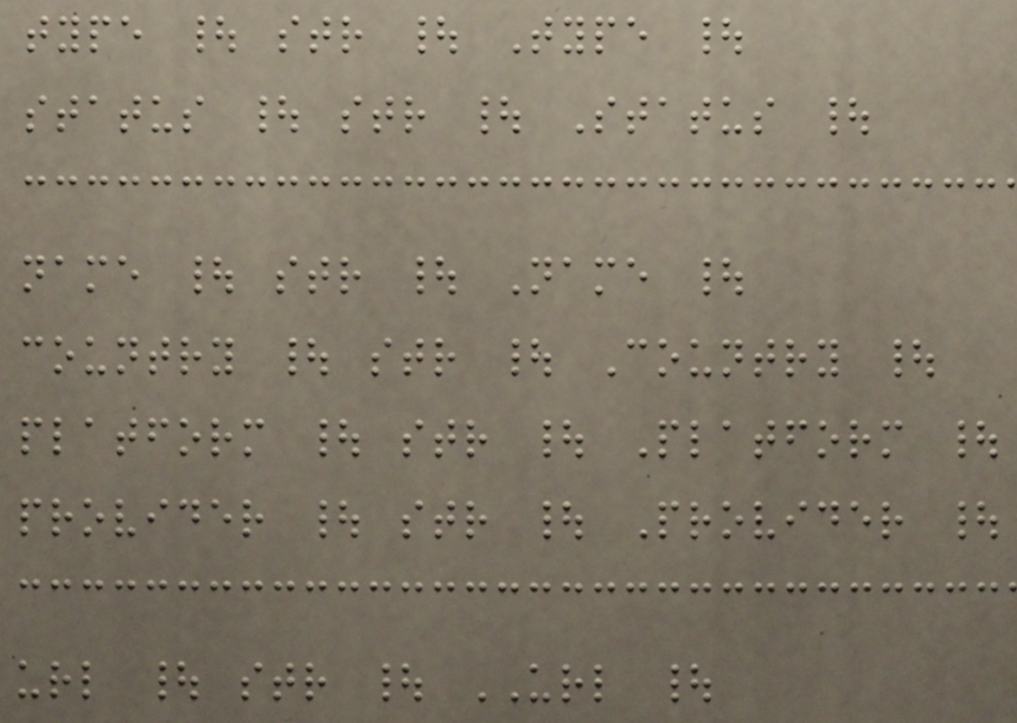type | str | Type |
status | str | Status |
name | str | Name |
country | str | Country |
platform | str | Platform |
provider | str | Provider |
url | str | URL |
